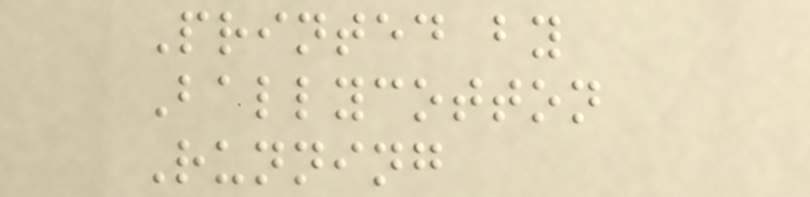Printed by
Ballycotton
Running
